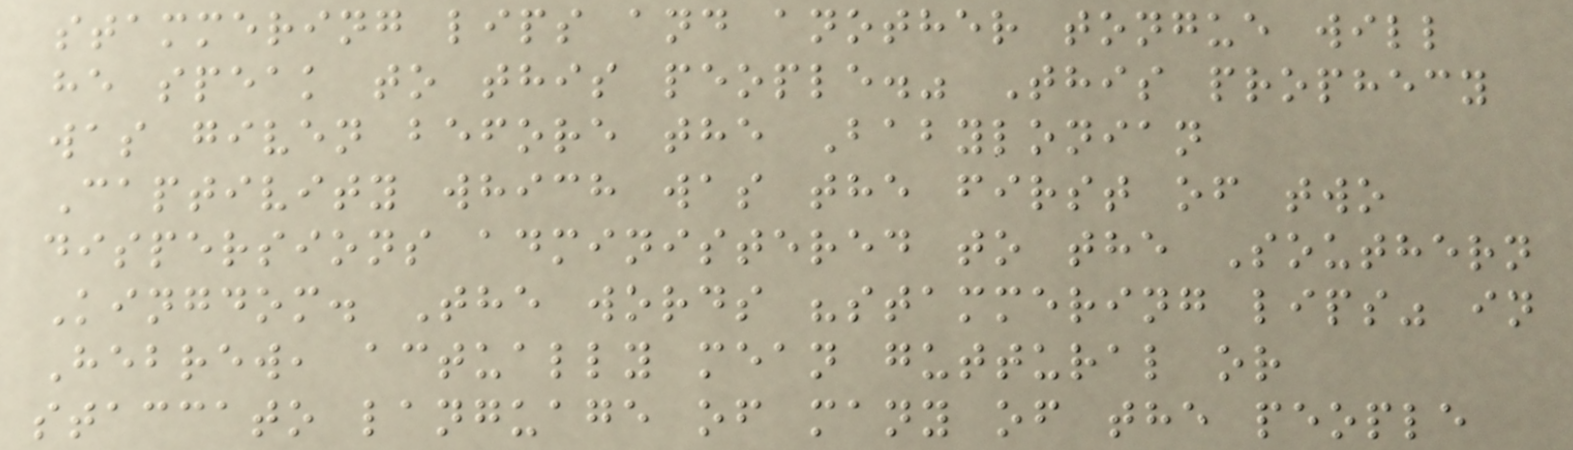stammering lips and another tongue will
he speak to this people." This prophecy
was given before the Babylonian
Captivity which was the first of two
dispersions administered to the Southern
Kingdom. The words "stammering lips" in
Hebrew, actually mean guttural or
staccato language of many of the people
